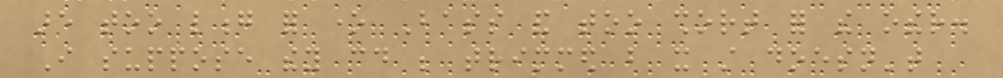are too long for one Bass and too short for the other.
I suppose they could be trimmed but it still doesn't
